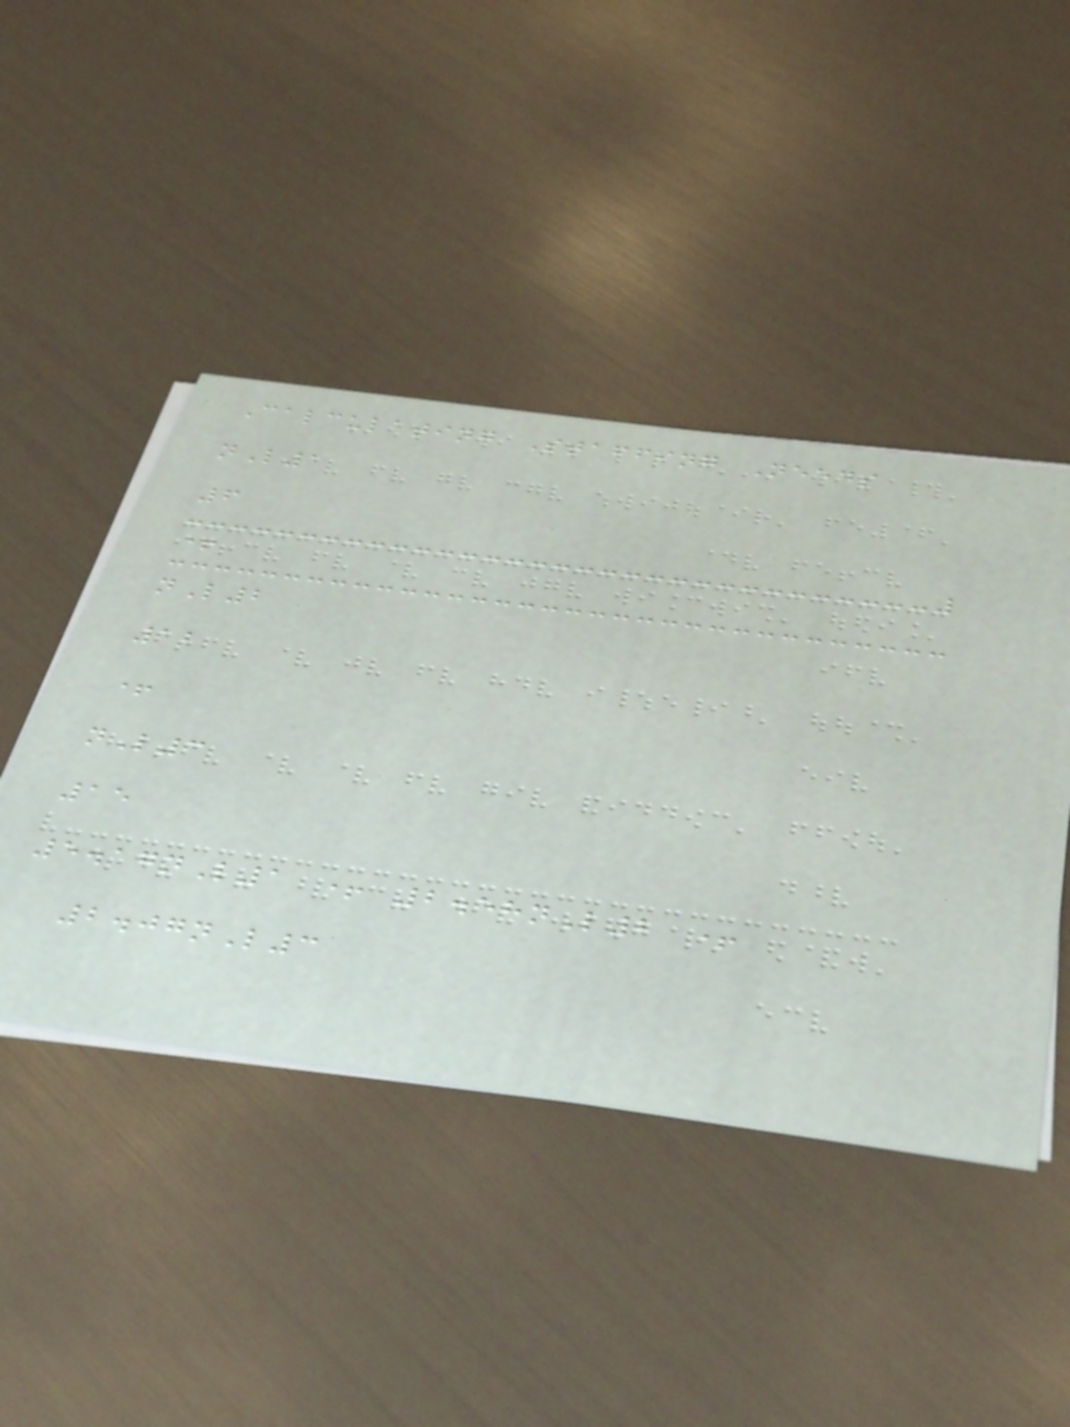Calculating Staffing Needs
nL1
6
+
nL2
12
+
nL3
15
5.17nL1 + 2.58nL2 +
2.07nL3
